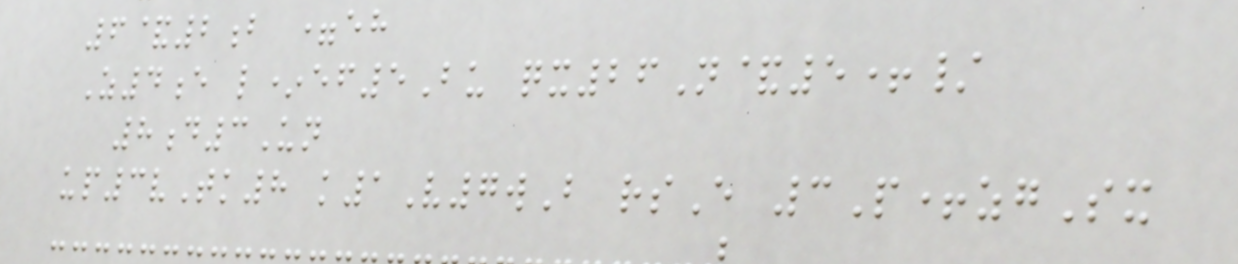6&2b =eh
Z4e l*ef5Bu qx26N&5+/
8d3Un
up3vTk8 k1V7wB rsE 3P+zgSx
